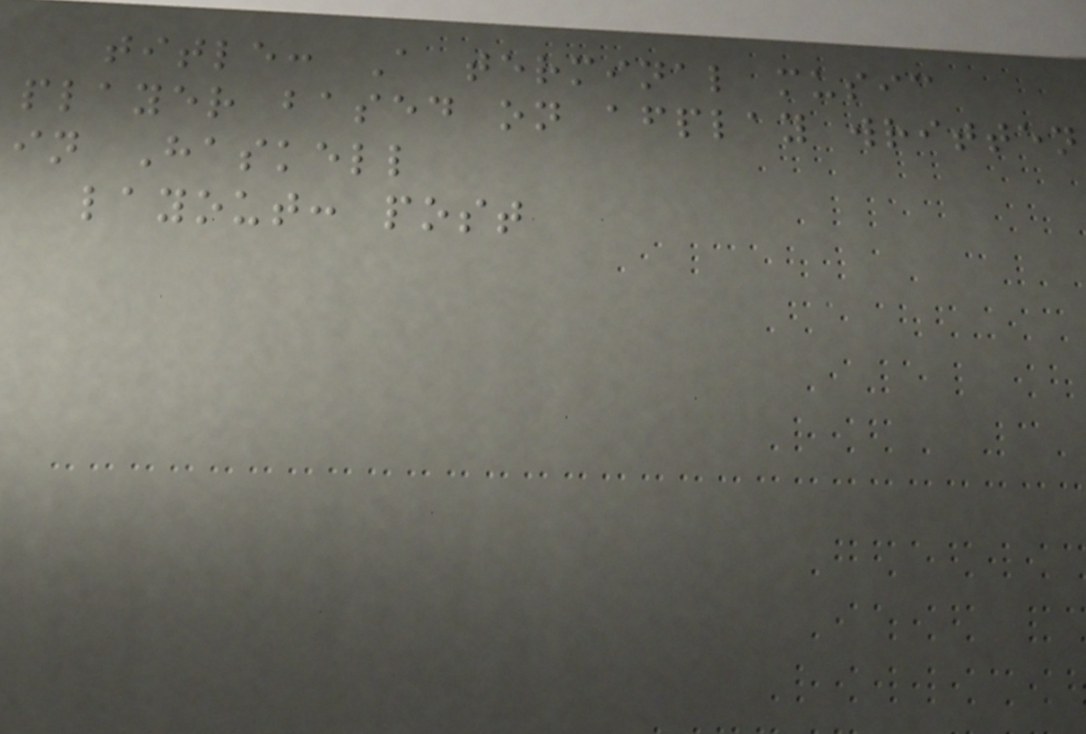title: A terminal music
player based on afplay written
in Haskell
layout: post
